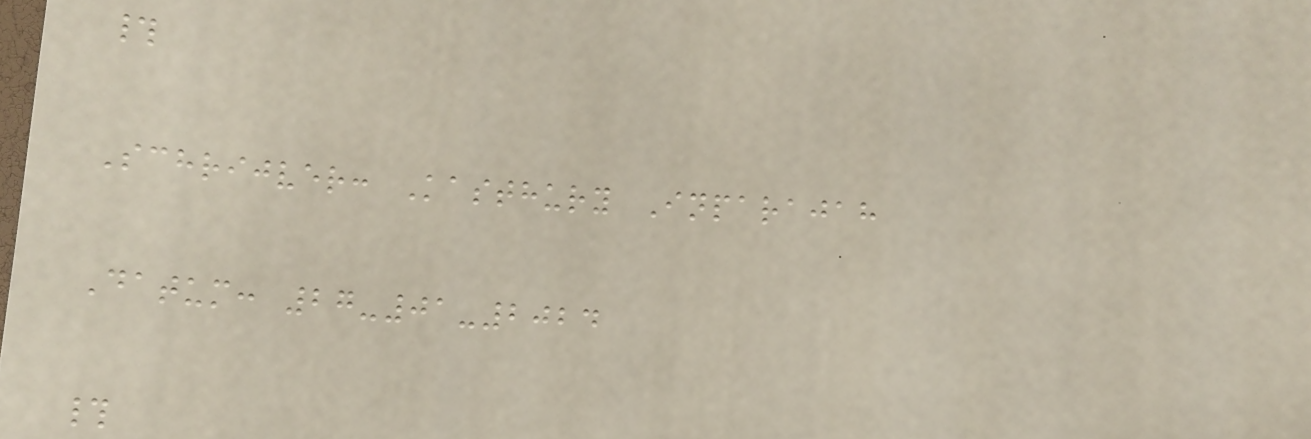#
Schrijver: Kasthury Inparajah
Datum: 27-01-2024
#
